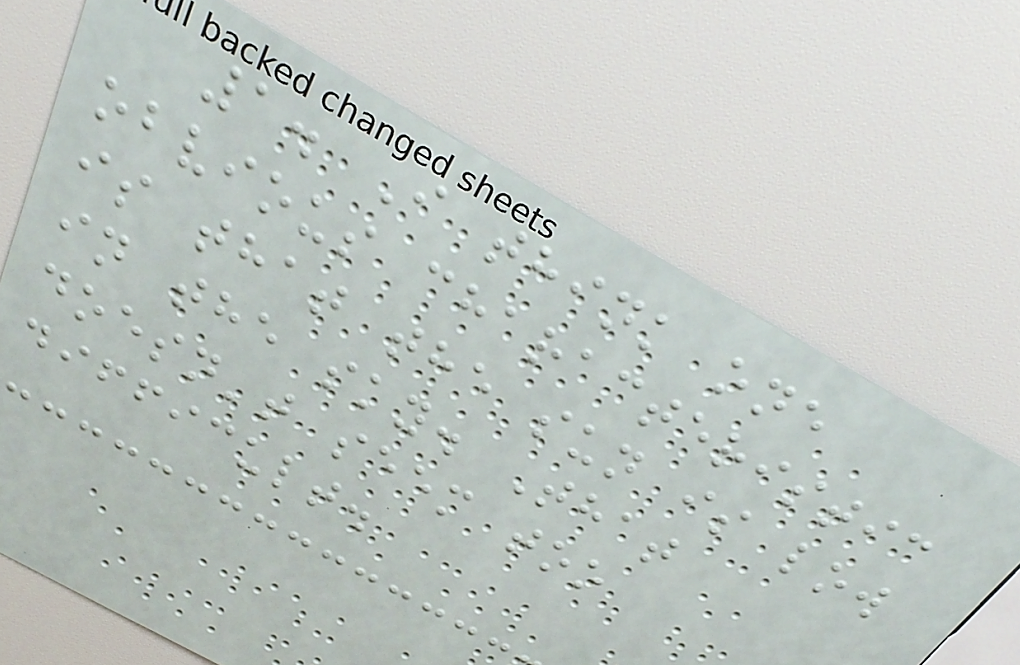1. I think one
obvious characteristic
is that the sun is low
in the sky. That
doesn't seem too
difficult.
